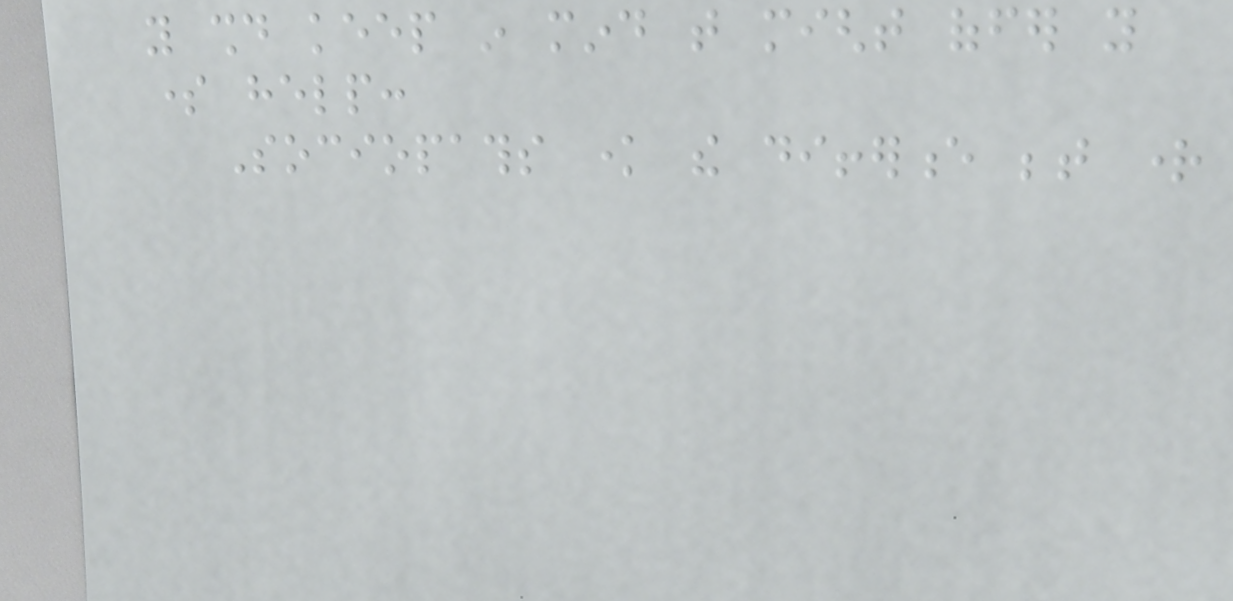you should keep in mind that might offer you
some help:
Sociopaths know the difference between right
